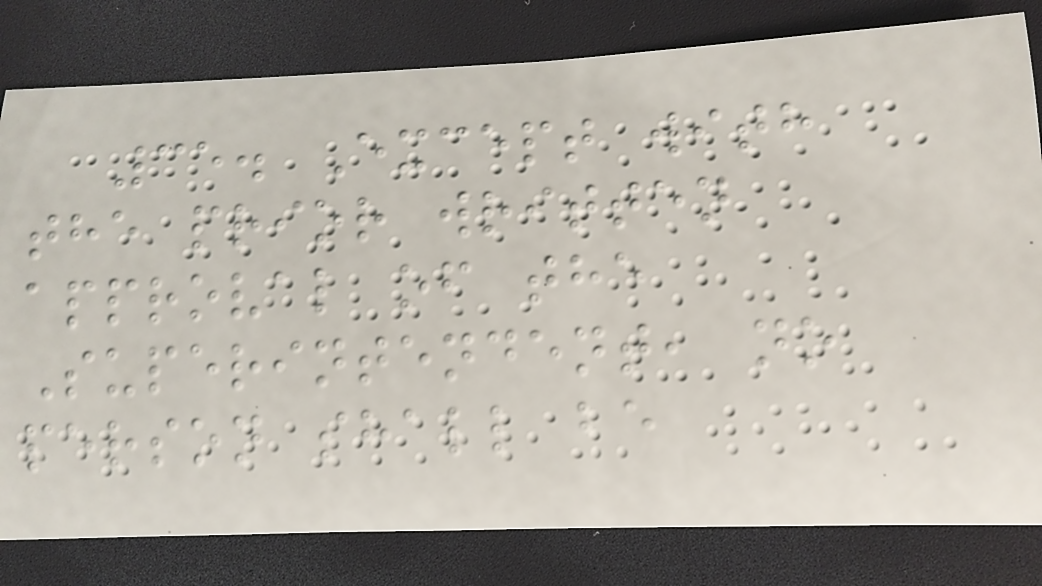35. Except with
the prior written
approval of the
Superintendent, no
person shall be
